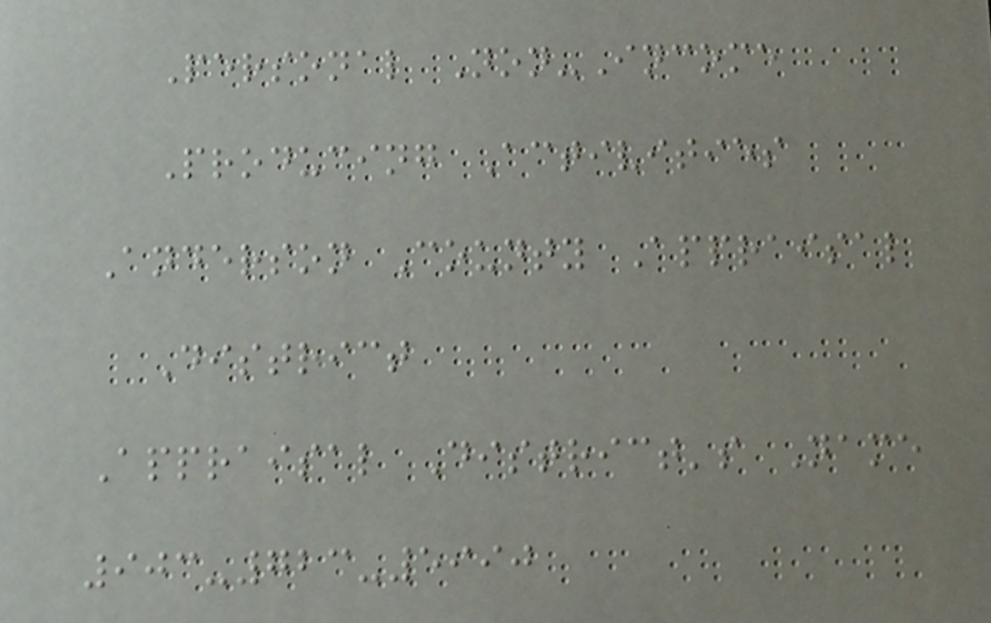Personal Non-Income
Producing Activities
Anderson County Appraisal
District
Appraisal District's Name
903-723-5990
